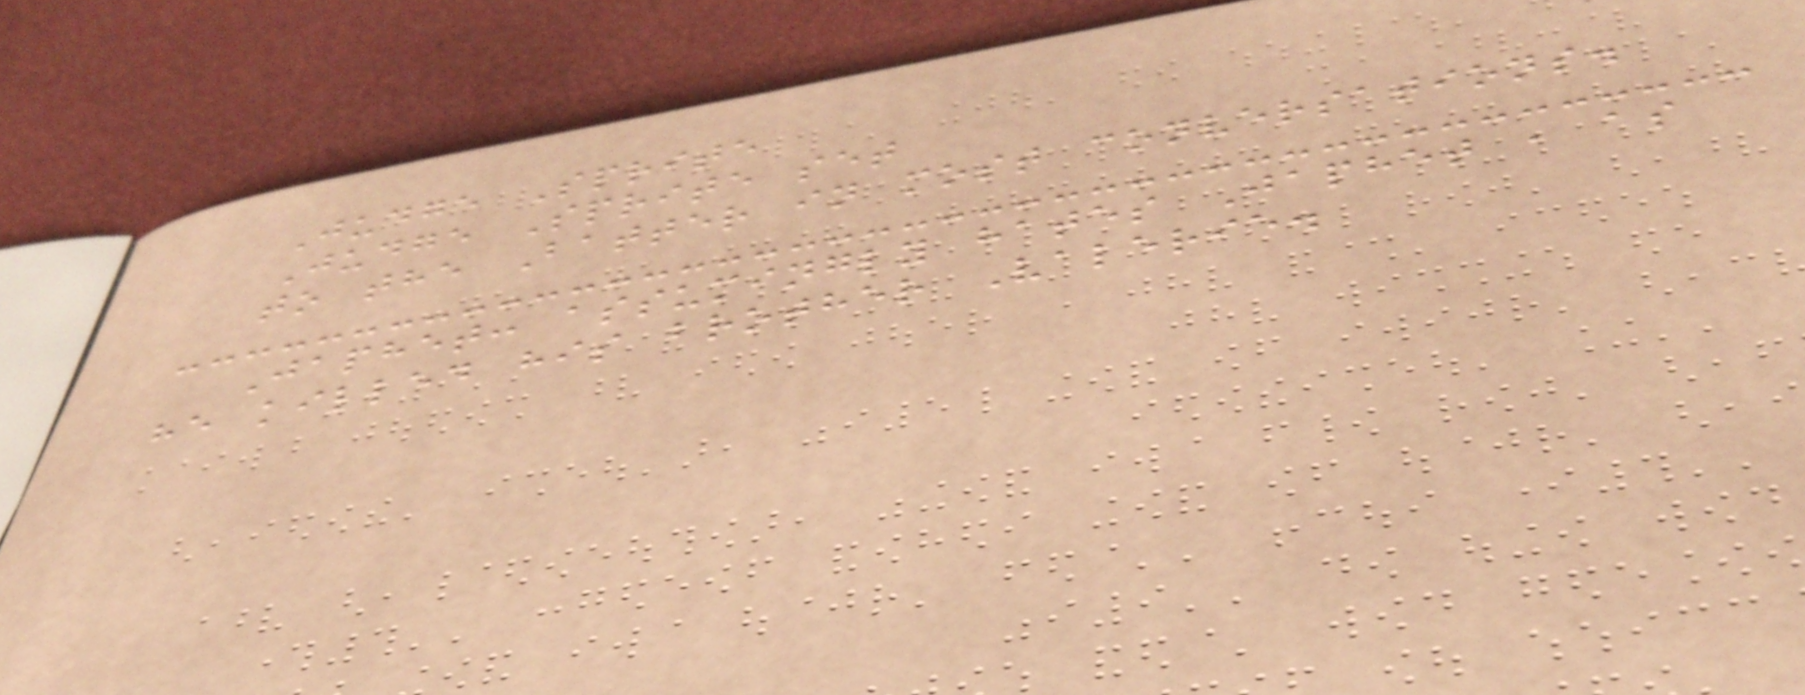Judge Sprite
Judge Sprite set
to the Batter in most conversations.
Japhet: assumingly hates Japhet , as
he killed his brother Valerie.
